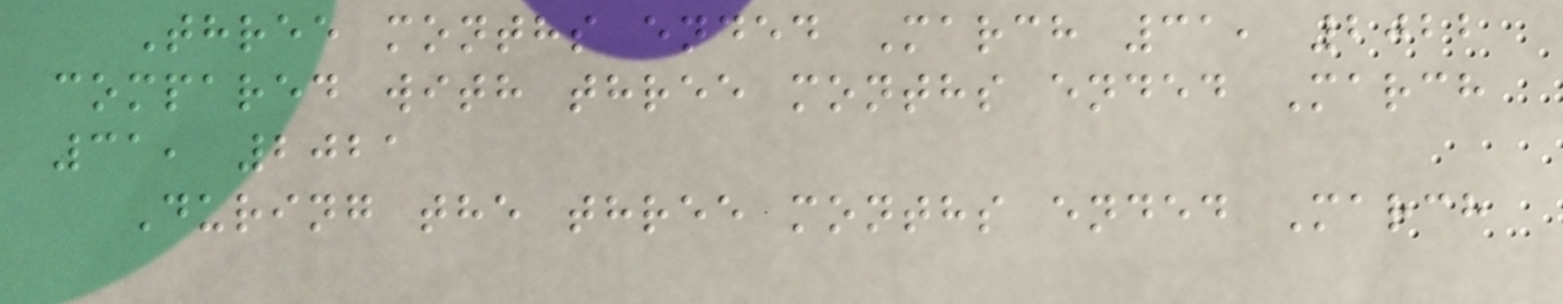Three months ended March 31, 2022
compared with three months ended March
31, 2021
During the three months ended March
